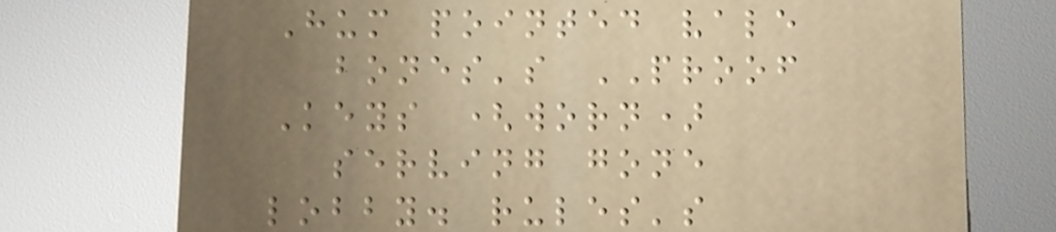Hum pointed vale
bones's PROOF
Keys (worn)
serving gone
lobby. rules's
